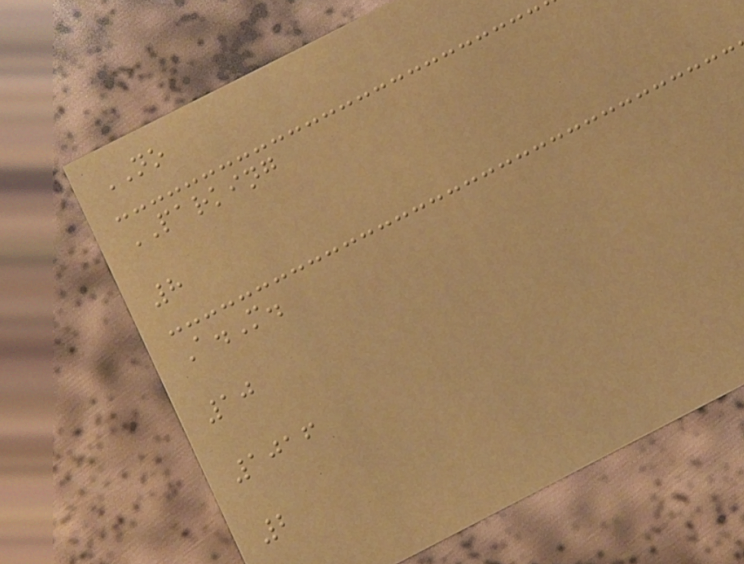NO
PARKING
8
A.M.
10
1016
2
